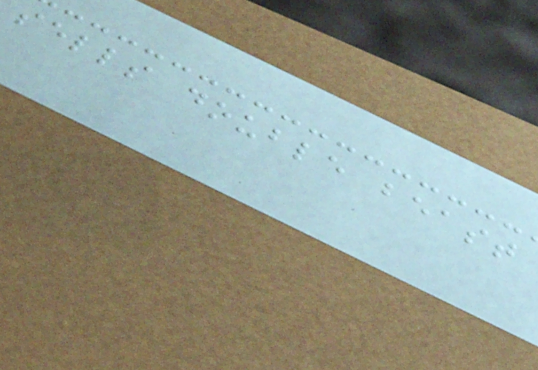sells double beast
